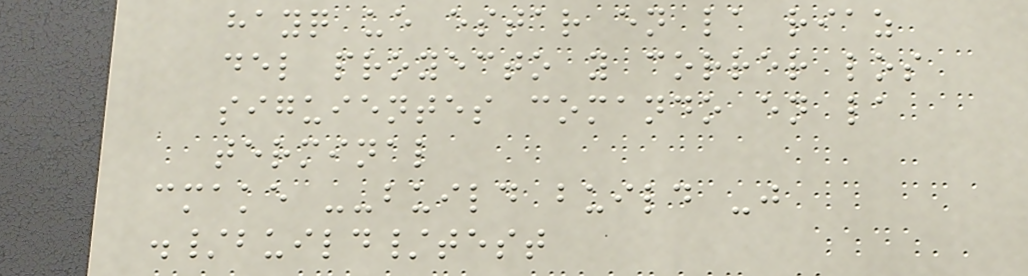hayq ue estar en la riaz
del proyecto y correr los
siguientes comando en la
terminal
cmake --build build -j
./build/test
